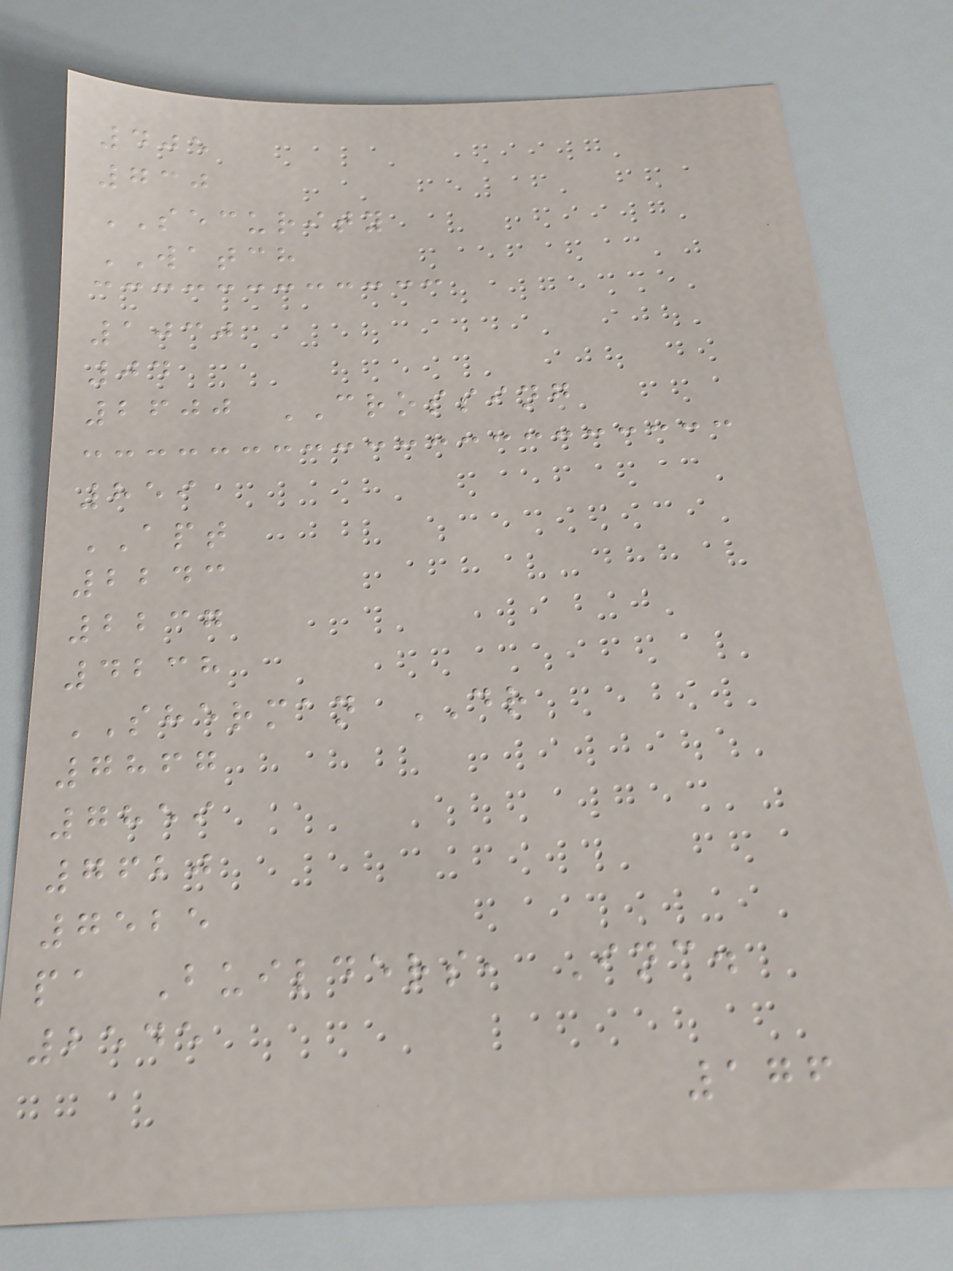405
730
SECURITY
WATCH
1030
04
2600 CROSSING
859
APT
2243
2237
4238
SHERMAN DR
7867
7859
7620
7525
pa Builders, Inc.
2545
176
